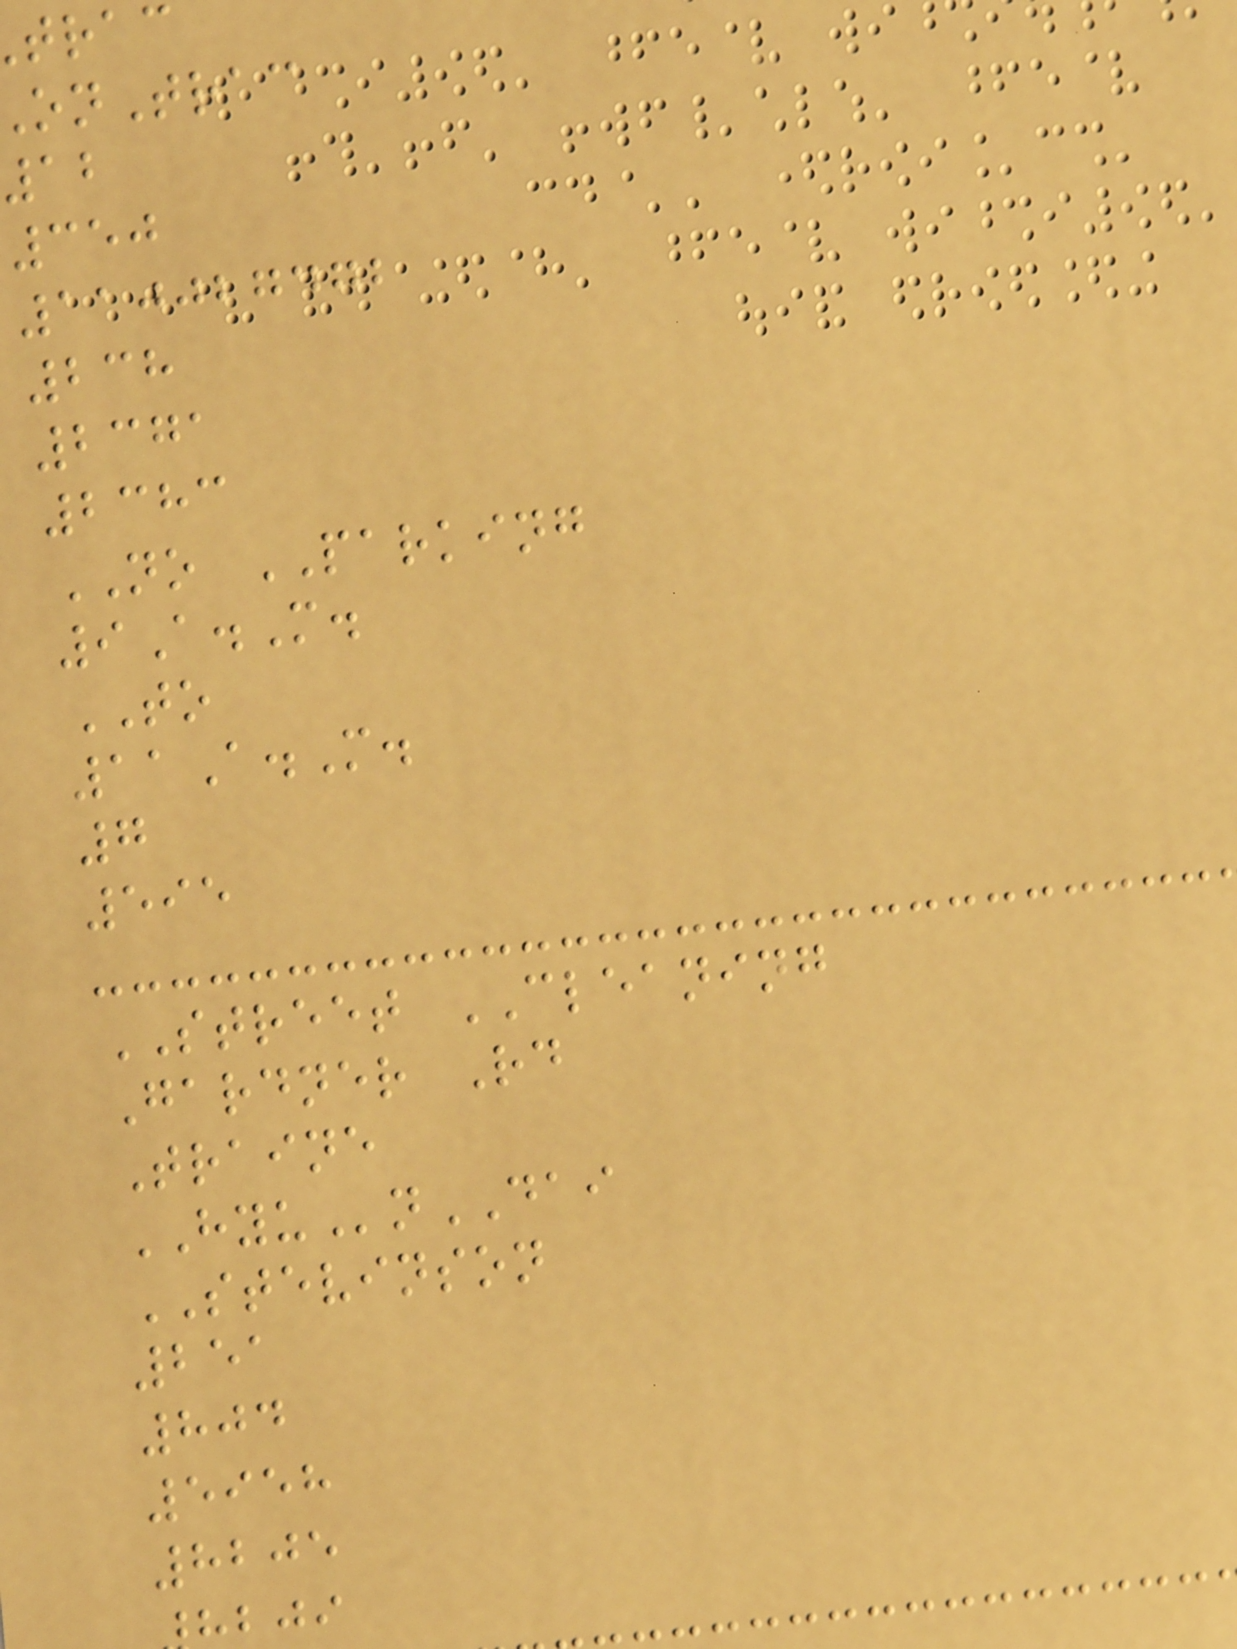trac
nTrac
350
110027472
238
2371
2383
NO PARKING
9A.M.
TO
11A.M.
7
595
STREET CLEANING
Gardner Rd
Traine
HYUnDAI
STEVINSON
251
804
5958
8205
